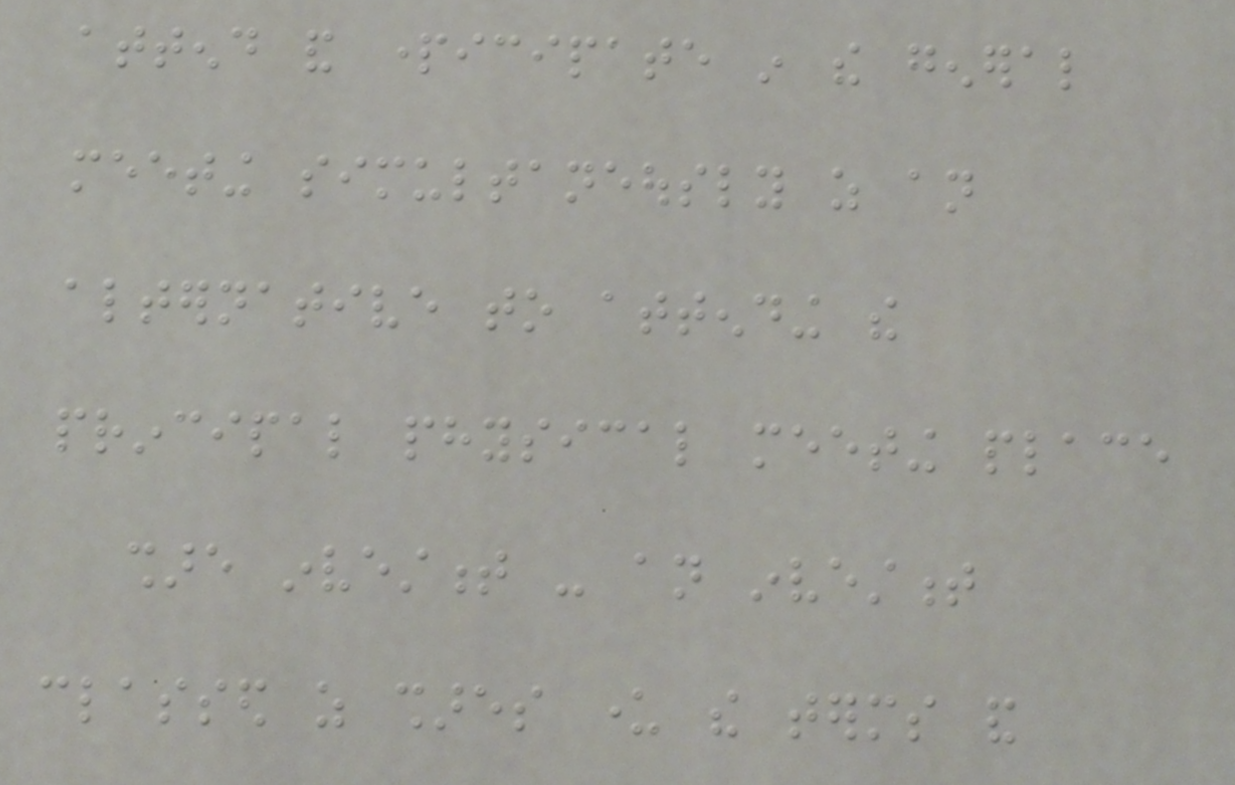attend and participate in the general
meeting simultaneously as an
alternative to attending the
principal physical meeting place
share investment - an investment
classed as shares under the terms and
